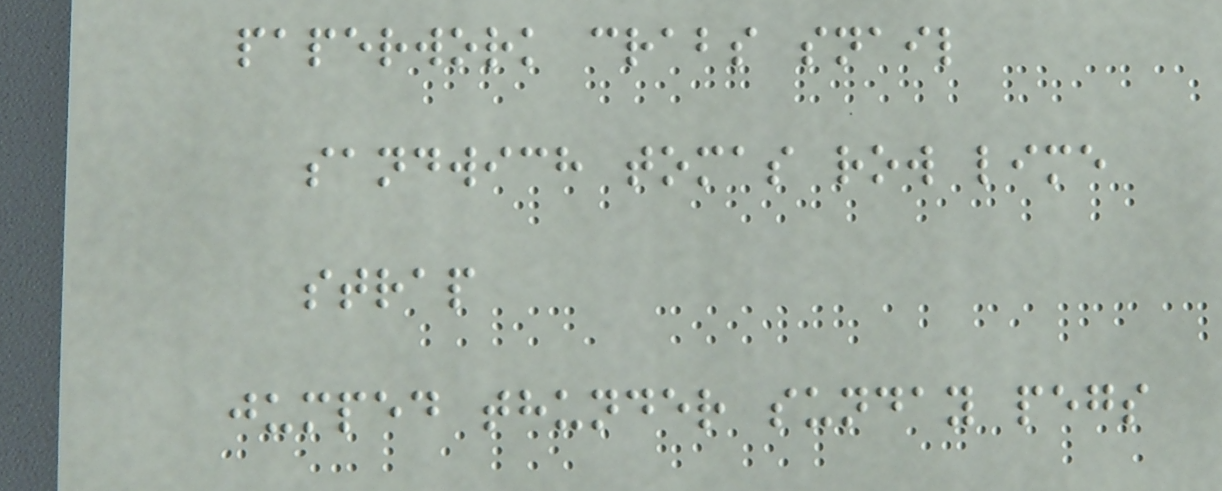paperwork crabs snail
sandwich tomas row lime
strap
jumped thunder sunday pegs
